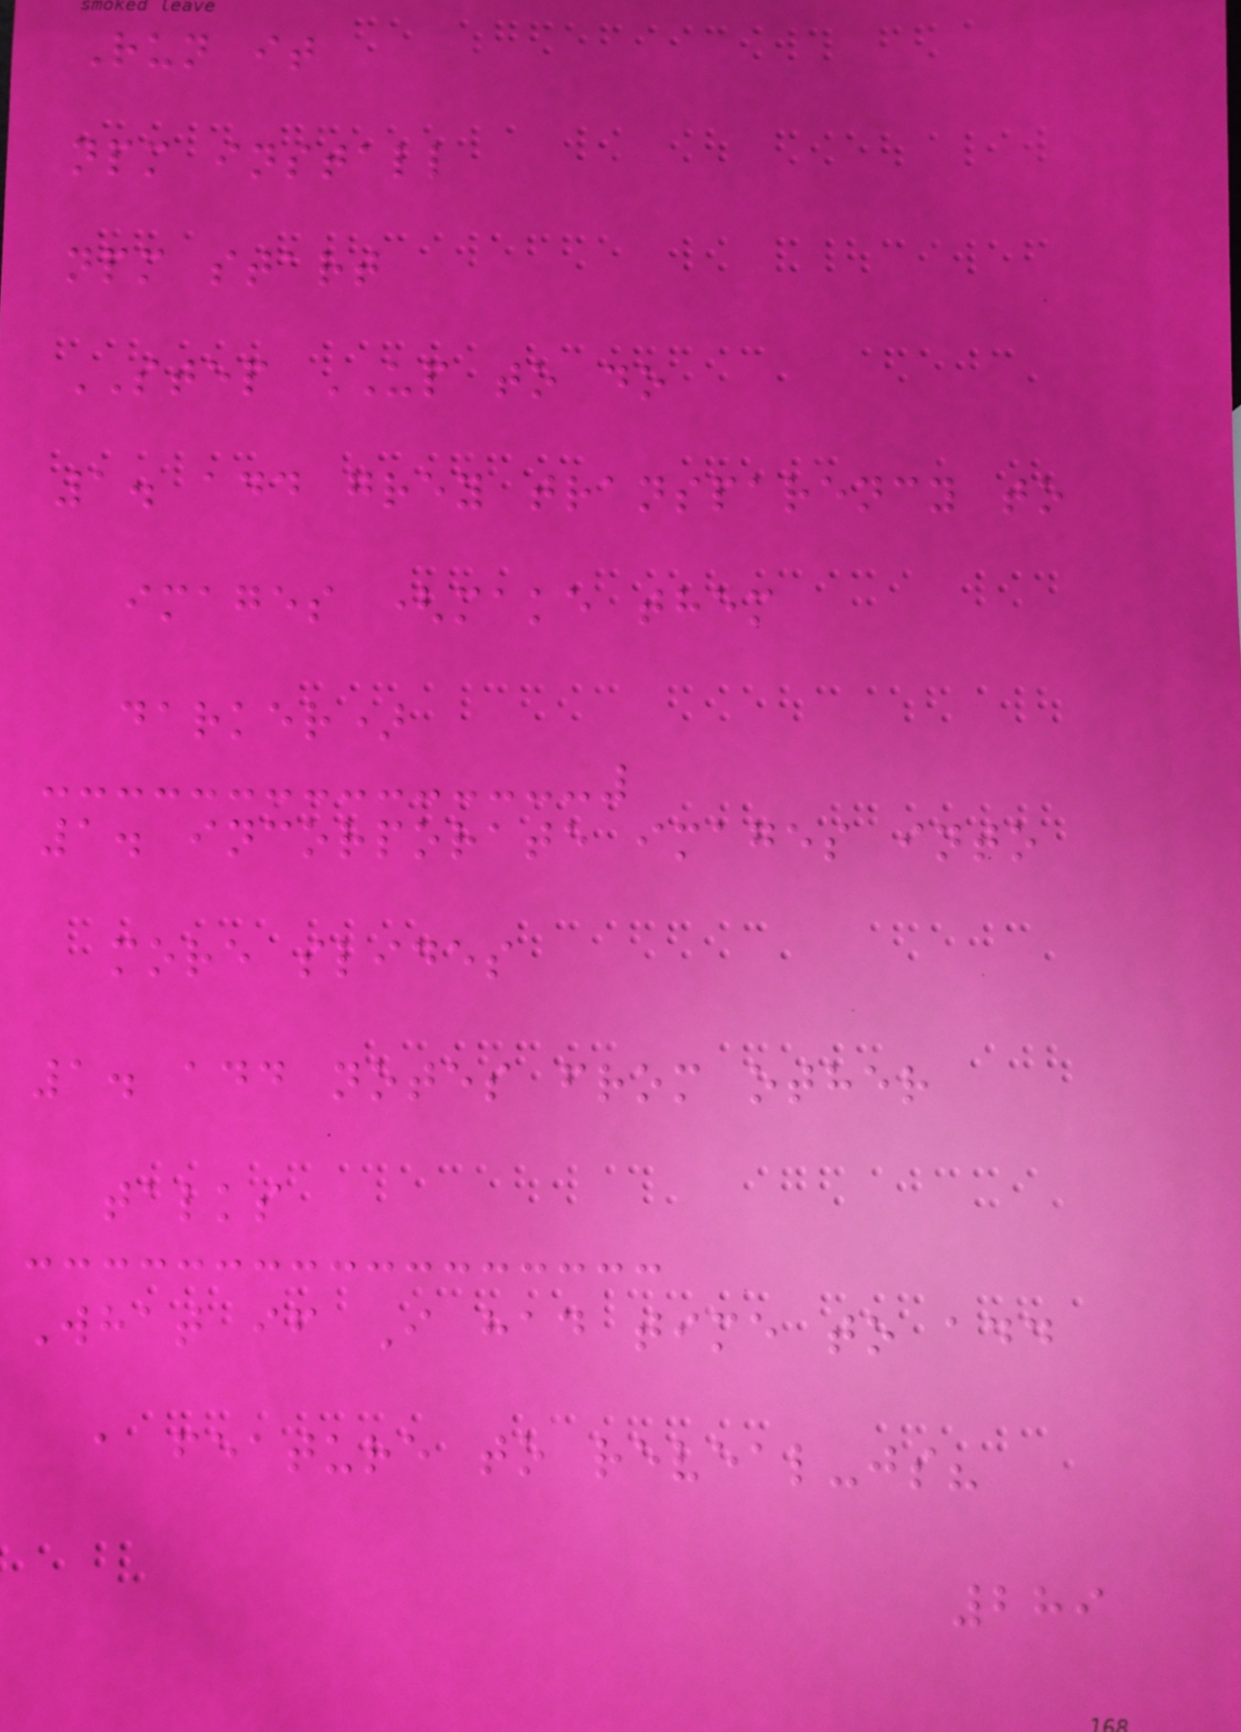Run it
npm install
npm start
STEP UP to do
1. add grey transparency to
images (make them
darker)
1. incorporate images into
more slides
1. add notes from other
talks
What if I had time to add
a feature to reveal-js?
289
